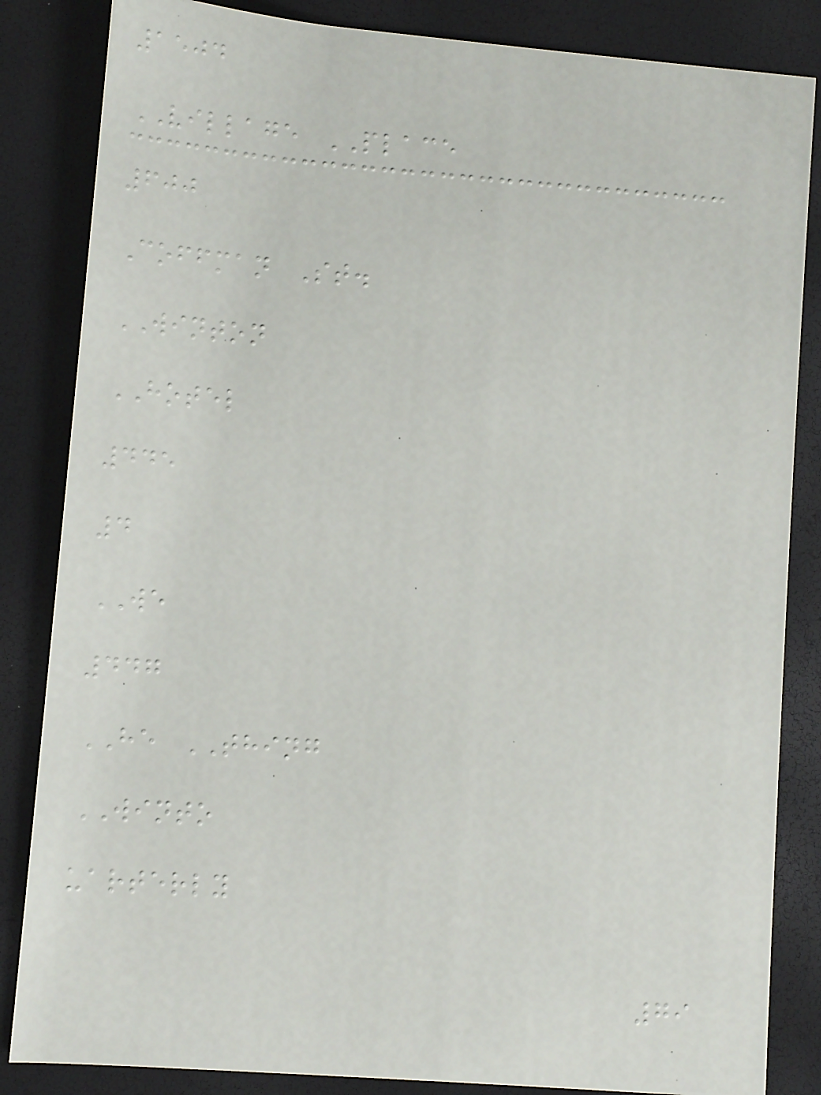1504
VILLAGE PLACE
600
Coffman St.
WINTON
HOTEL
445
4
WE
447
HE THING
WINTO
uarterly
79
